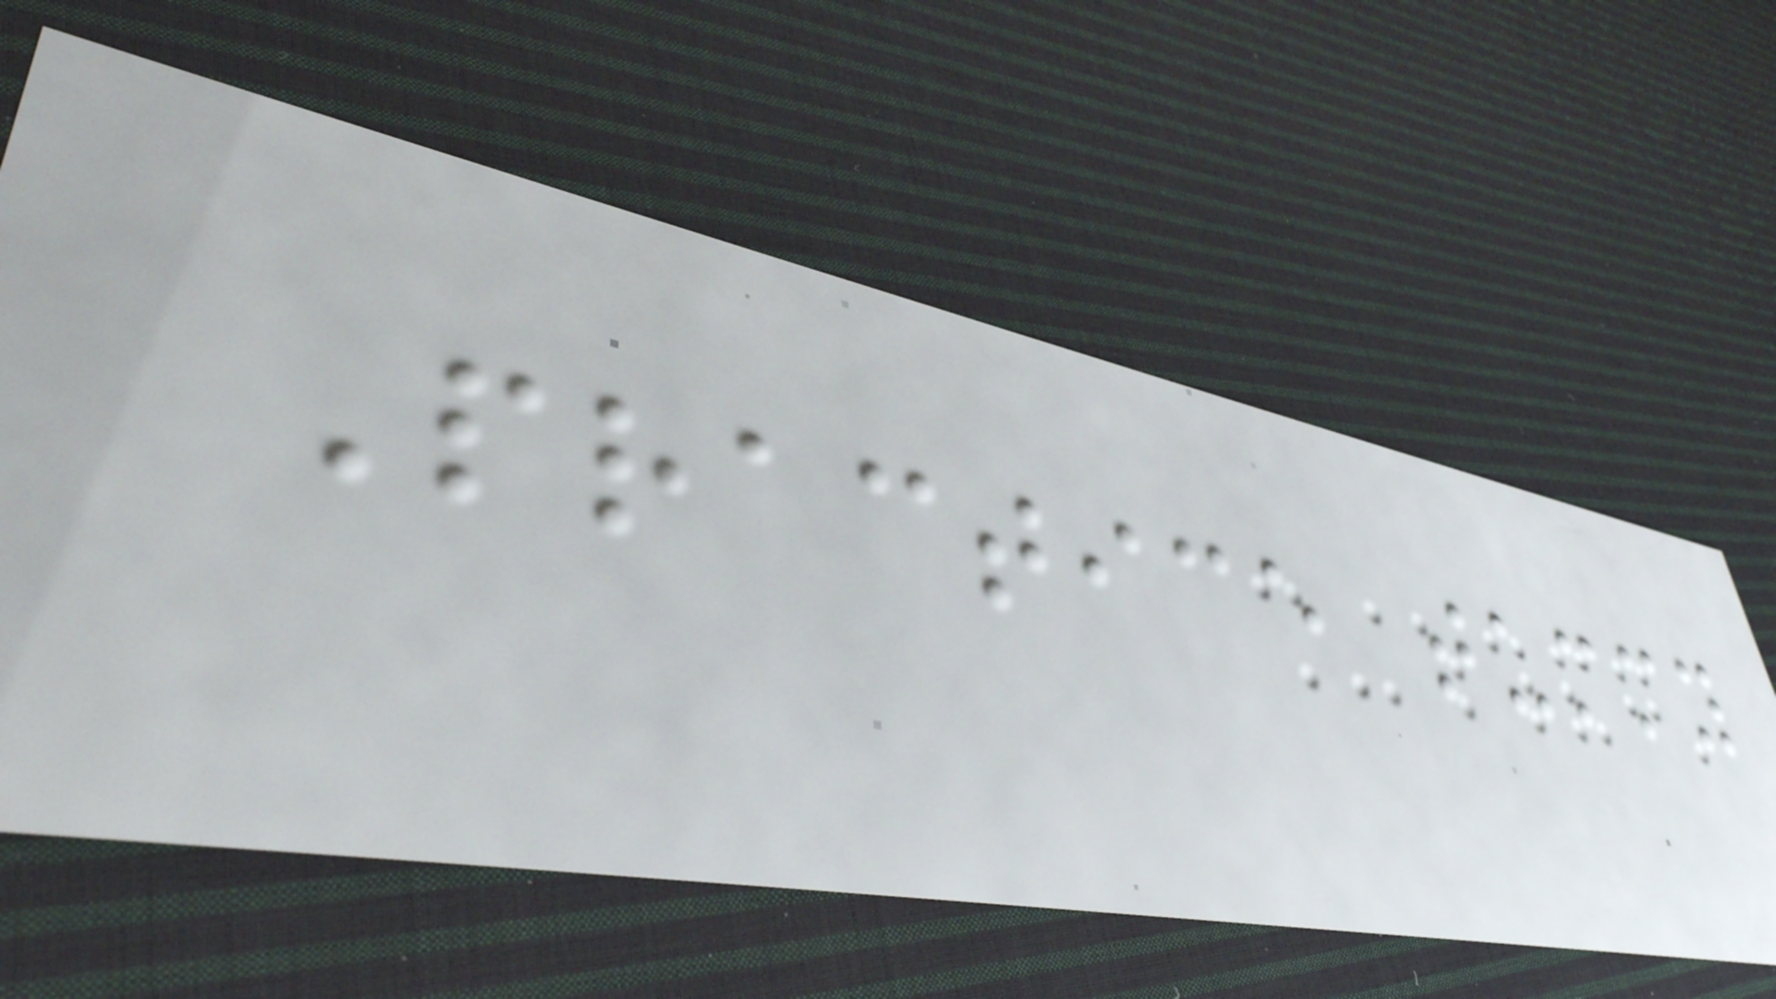Practice tummy
